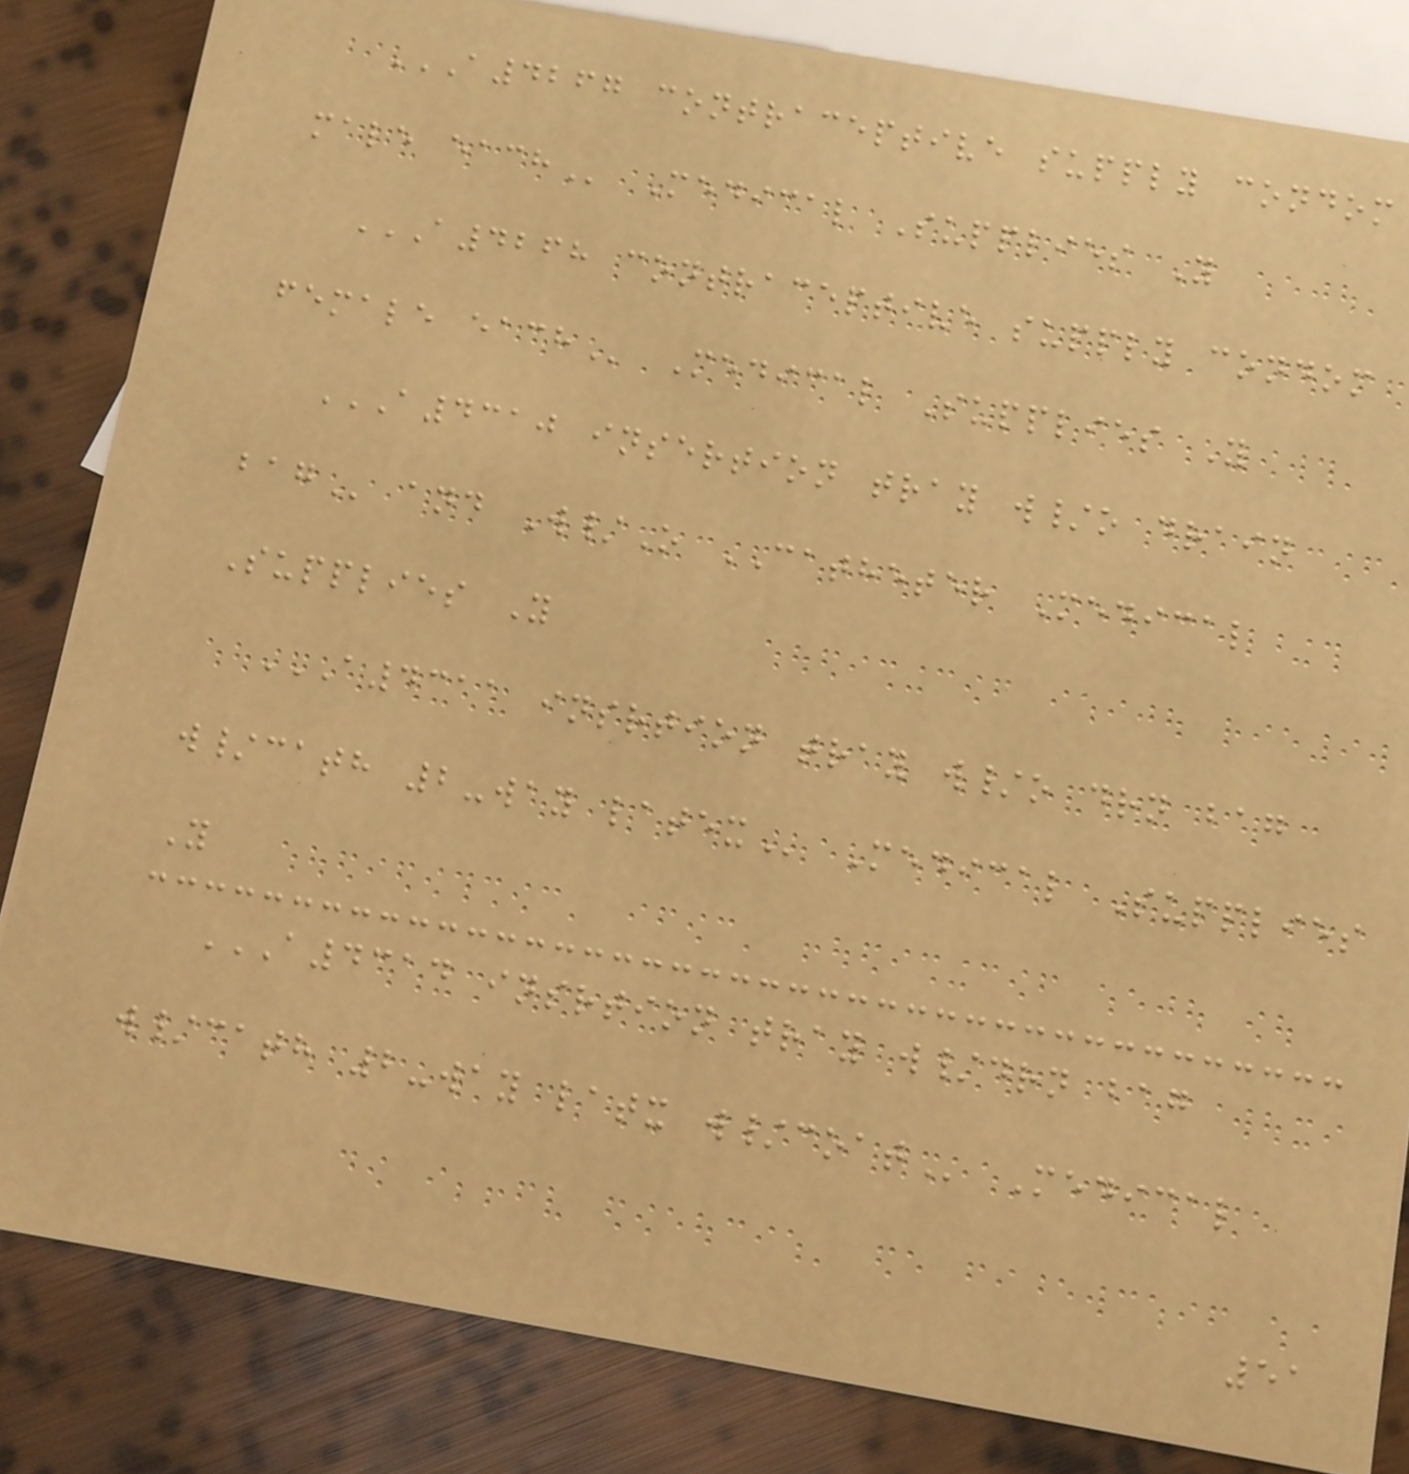A4267 CONTRACEPTIVE SUPPLY CONDOM
MALE EACH Medical Supplies Y
A4268 CONTRACEPTIVE SUPPLY CONDOM
FEMALE EACH Medical Supplies Y
A4310 INSERTION TRAY W/O DRAIN
BAG and W/O CATHETER Medical
Supplies Y
A4311 INSRTION TRAY W/O DRN BAG
W/CATH 2-WAY LATEX Medical Supplies
Y
A4314 INSRTION TRAY W/DRN BAG
W/CATH 2-WAY LATX W/COAT Medical
51
